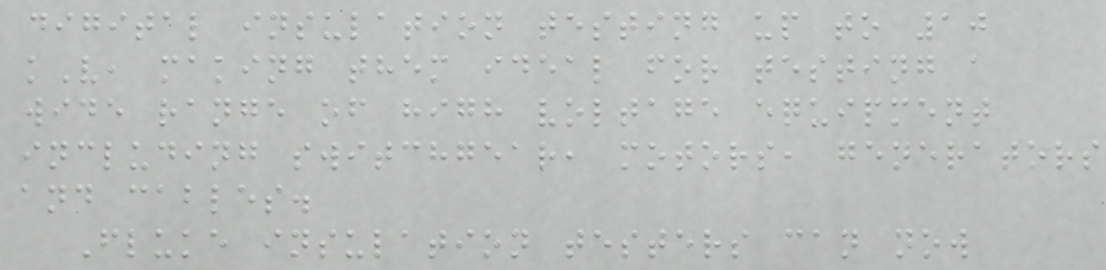digital insulation testing up to 10
kV, making them ideal for testing a
wide range of high voltage equipment
including switchgear, motors, generators
and cables.
Fluke insulation testers can now
